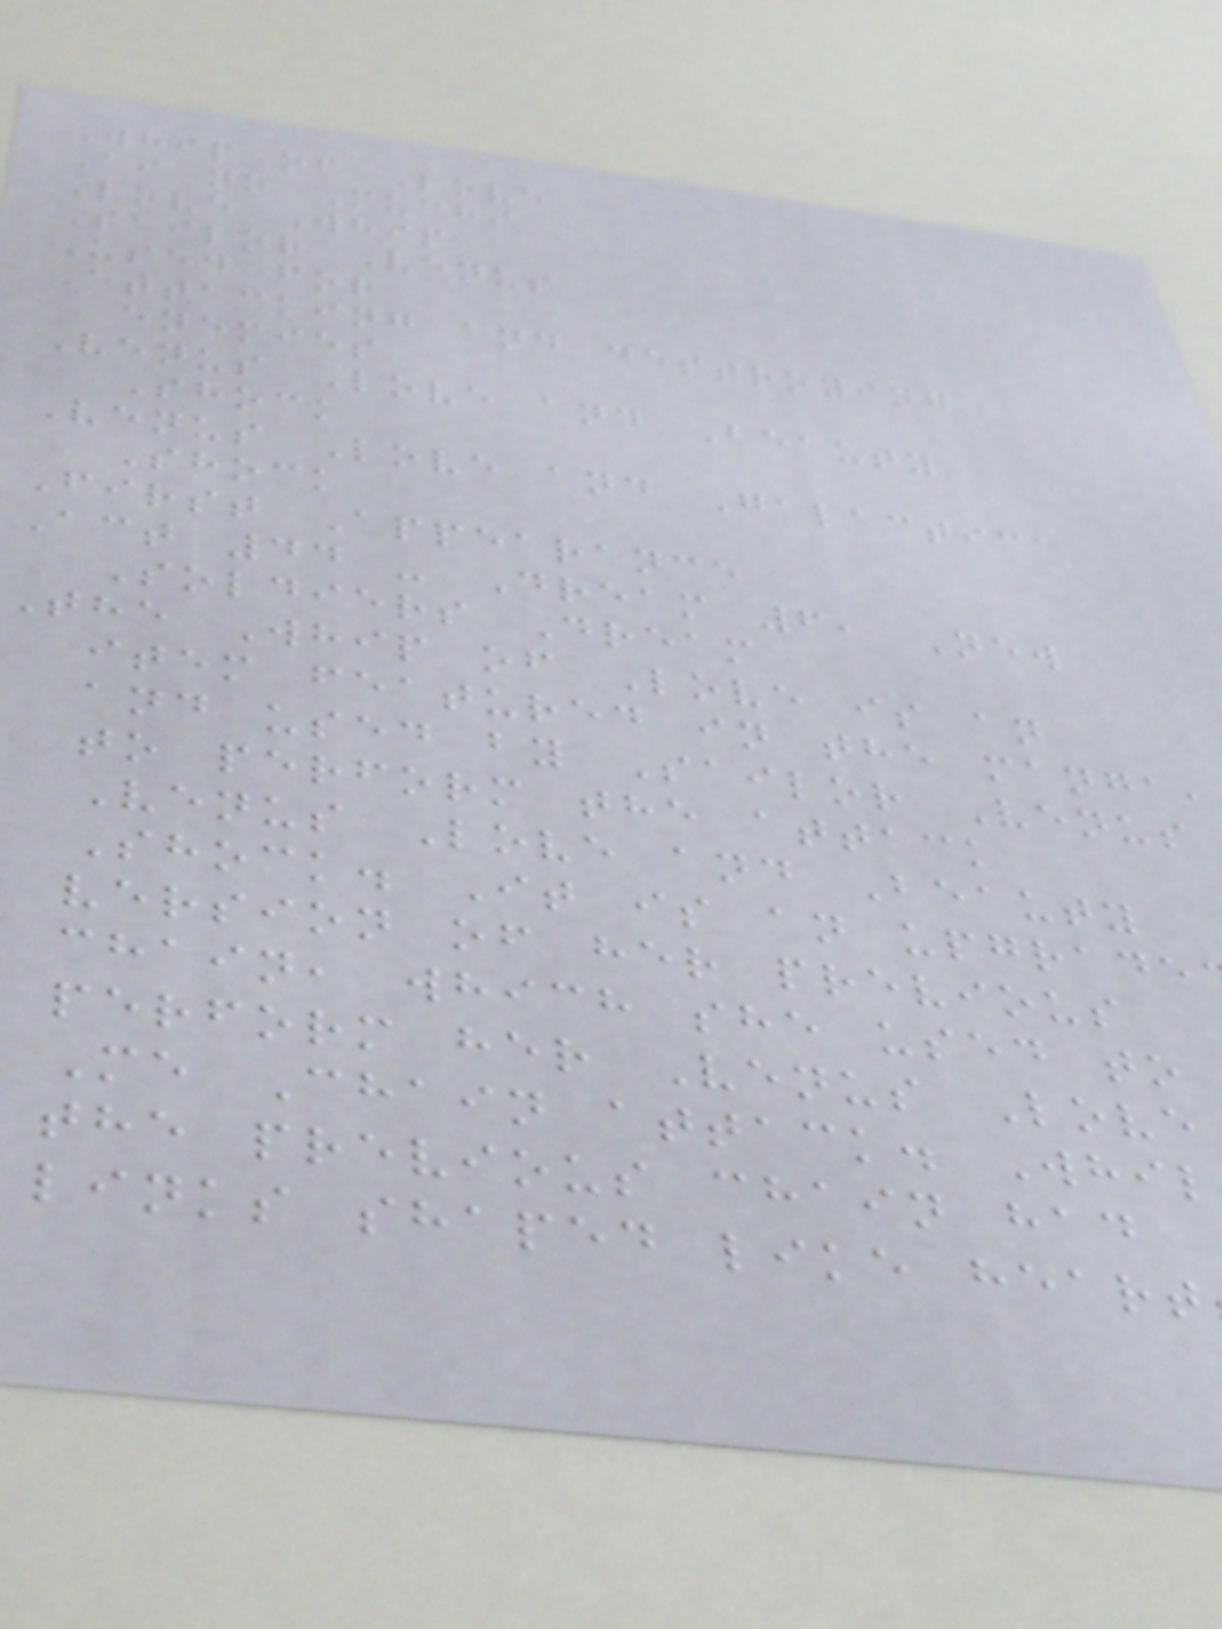Whip of Love
Ai no Muchi
Love Whip
Sailor Venus
Used for
Attacking and destroying
enemies
Venus Love and Beauty
Shock
Venus Love and Galactica
Shock
First Appearance
Act 44 - Dream 6, New
Soldiers Dream
The Whip of Love is an
item featured in the manga,
and used by Sailor Venus
to perform the attack
Venus Love and Beauty
Shock. It is an upgrade
version of her previous
chain, which she used to
perform her Venus Love
Me Chain attack. Whil
the previous chain had
links shaped like heart
